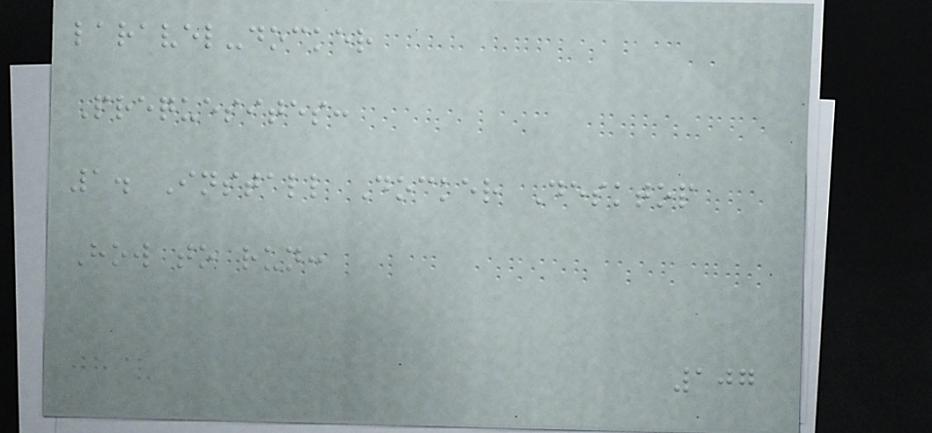laravel-docker
Prequesites:
1. Install Docker Desktop
How to run:
107
